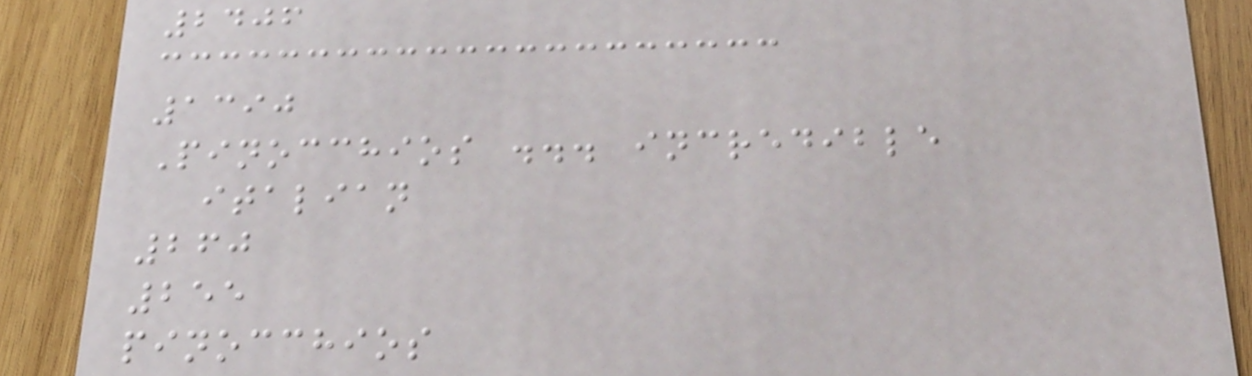2406
1390
Pinocchios ... incredible
italian
260
255
pinocchios
